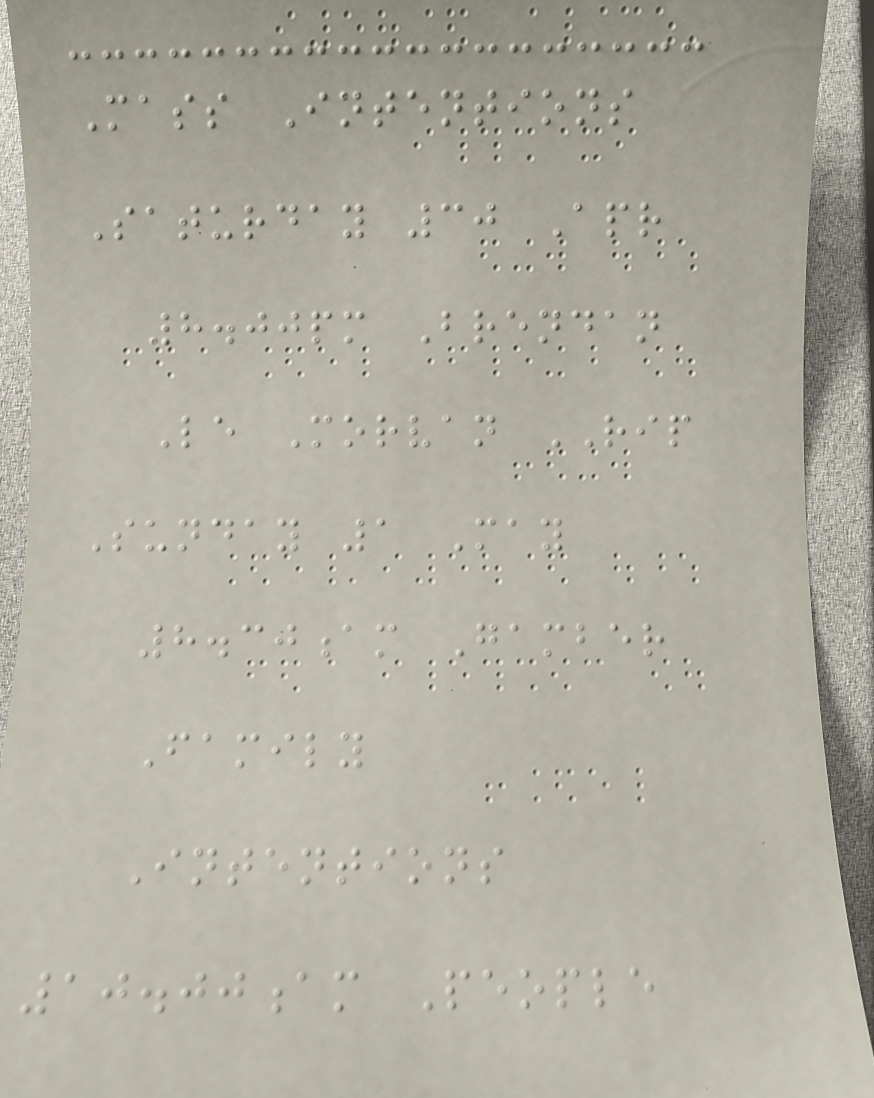Mass Intentions
Saturday 30 Apr
8.00pm Brendan
Le Morvan RIP
Sunday 1 May
8.30am Gamber
Family
Intentions
10.00am People
